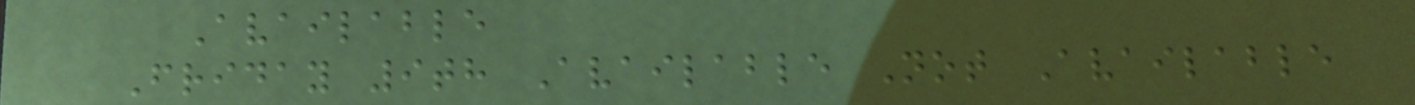Available
Friday 9th Available Not Available
